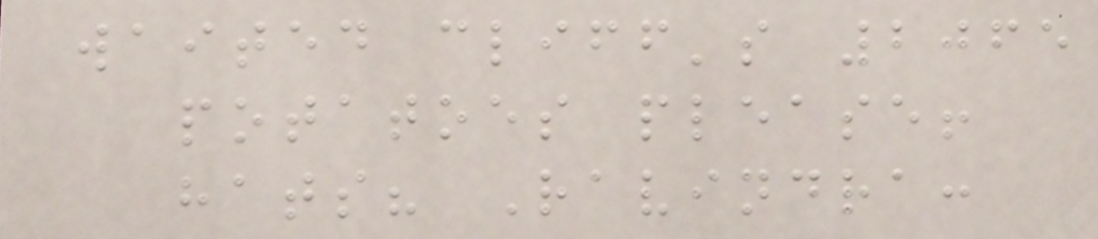waited cliff's 2065
potatoes please!
hats? Ravindra:
